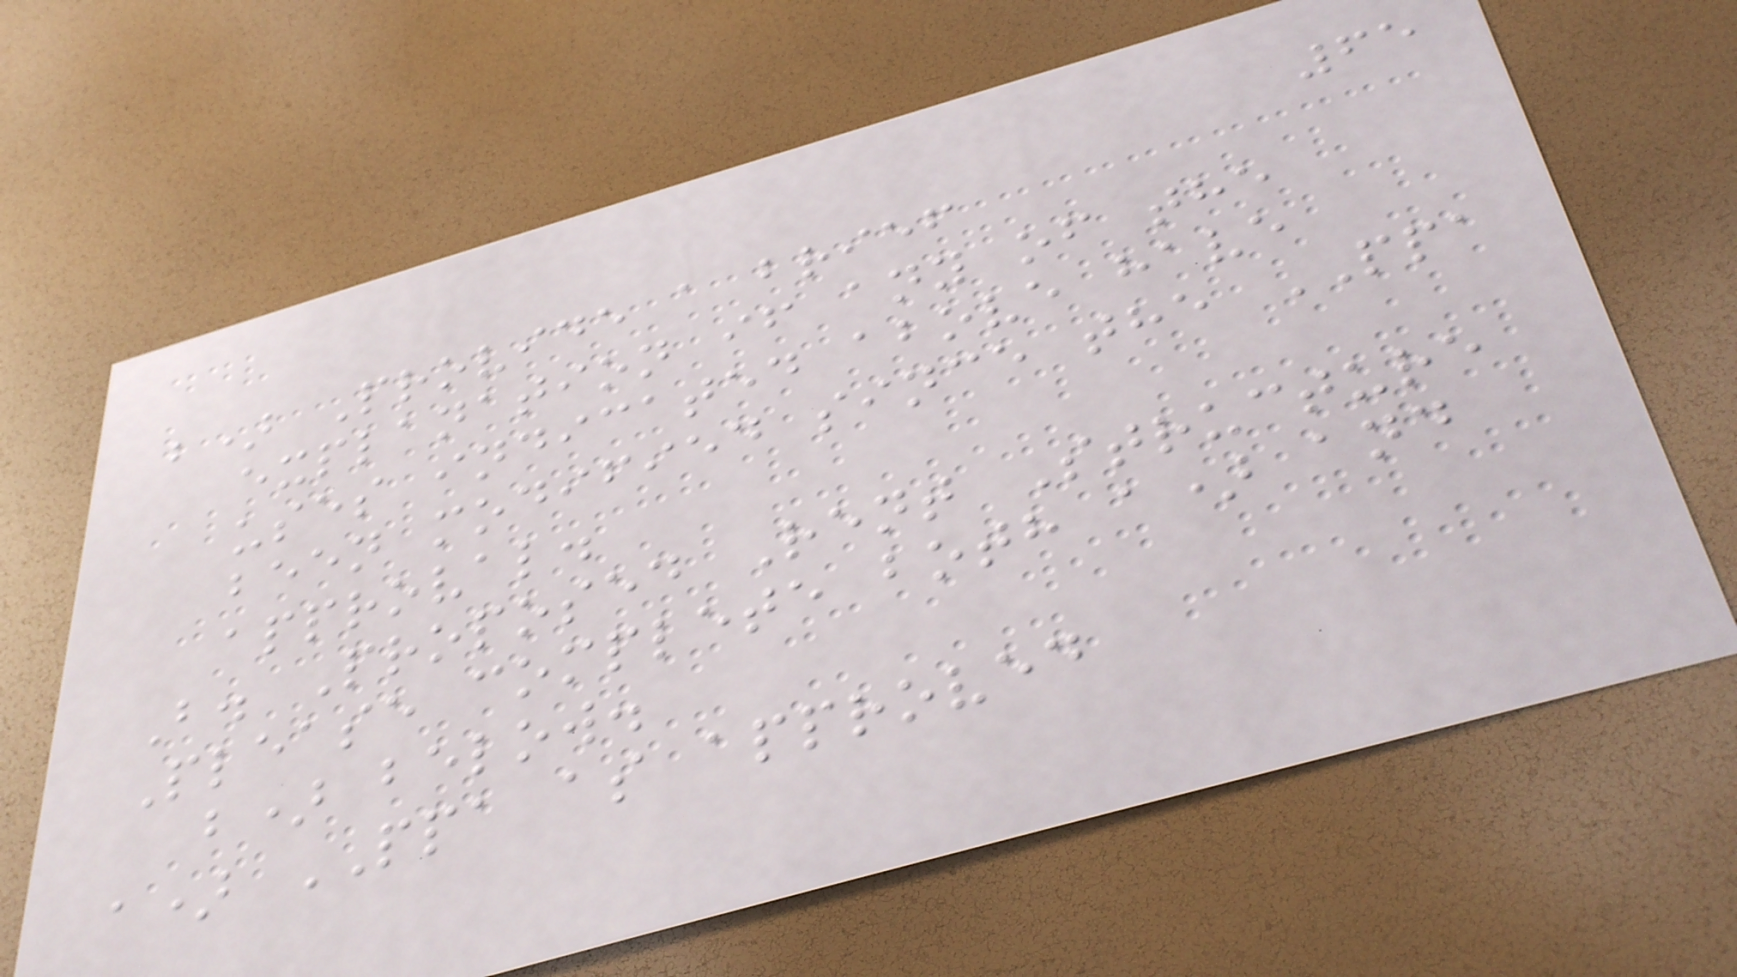65
b) Provide a brief
explanation if any of the
uses indicated above have
been modified since the PPA
approval.
B. Proposed Rent Structure
Please complete both a) and
b) below.
a) PPA as approved
